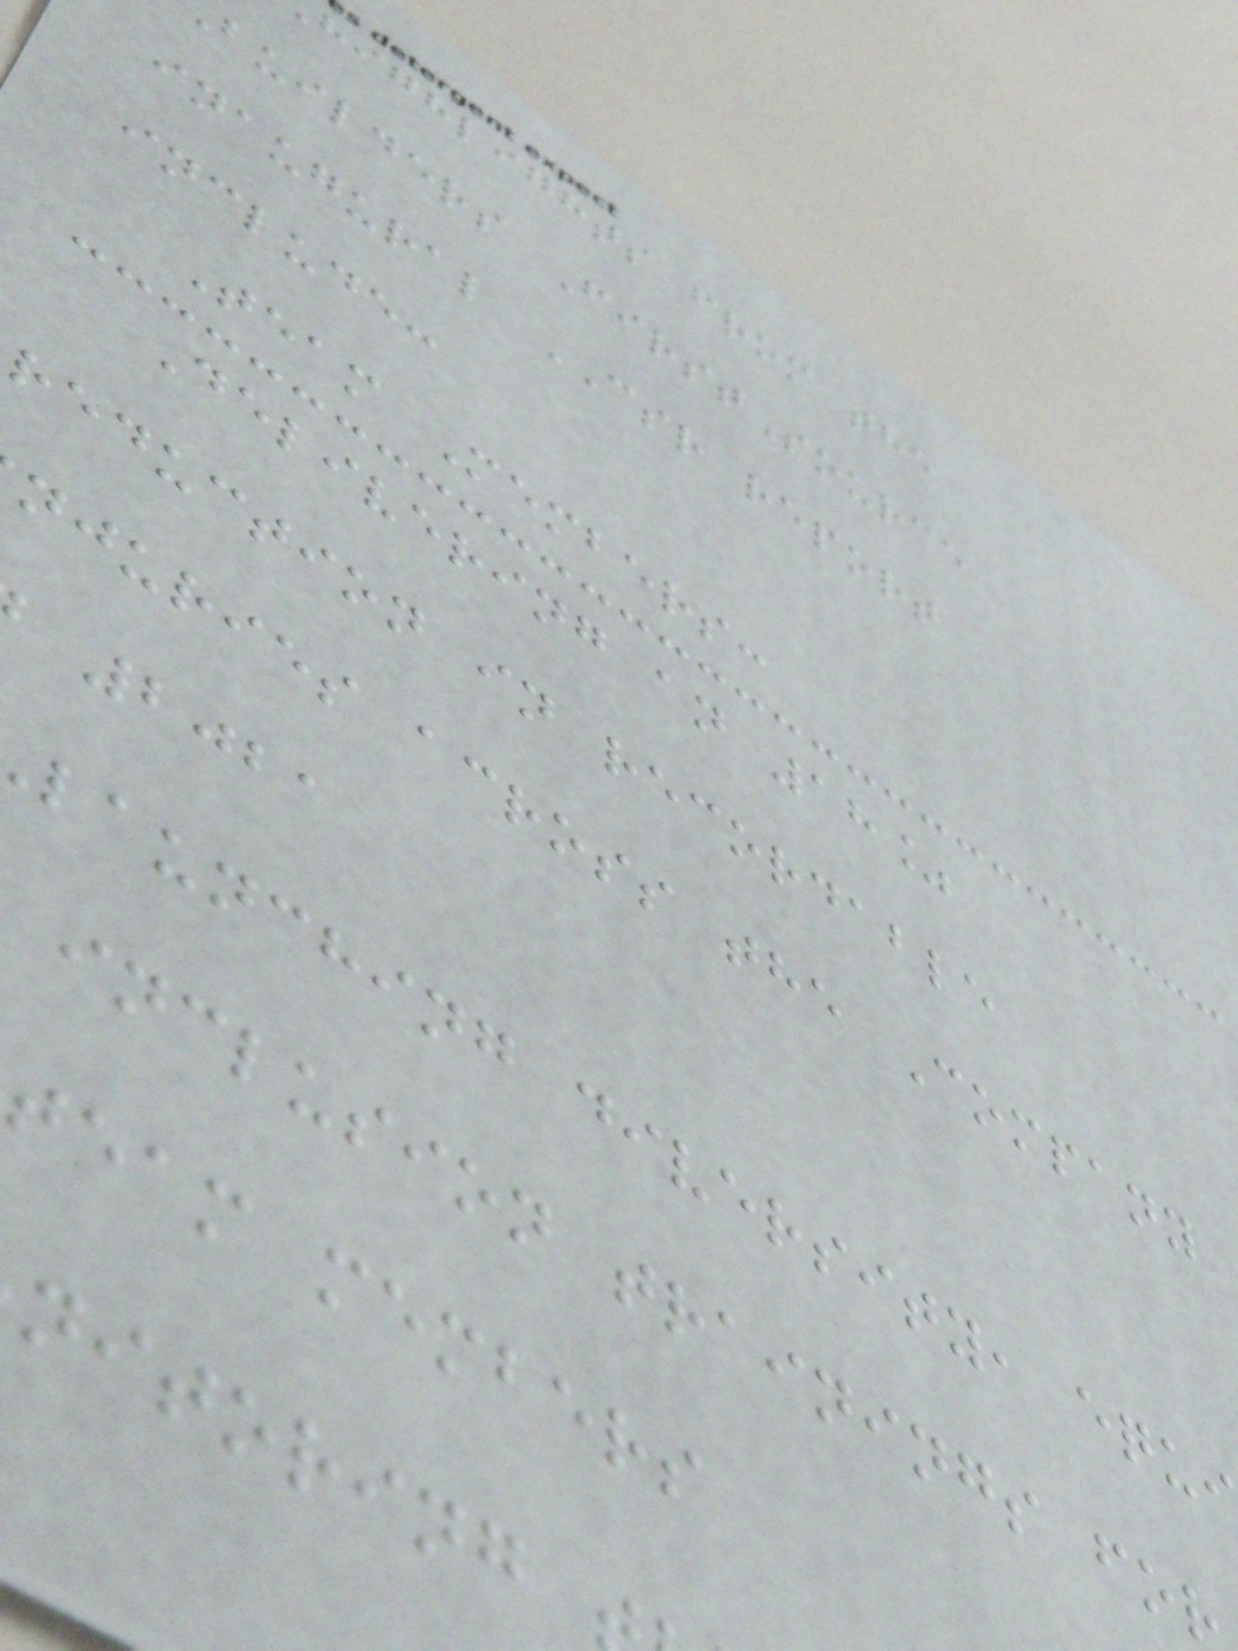highlights from the
builders FirstSource
inaugural CSR report
include:
Team Members:
Delivering an 18%
reduction in recordable
njuries across the Company
2021
launching diversity, equ
inclusion trainings fo
team members
nitoring
